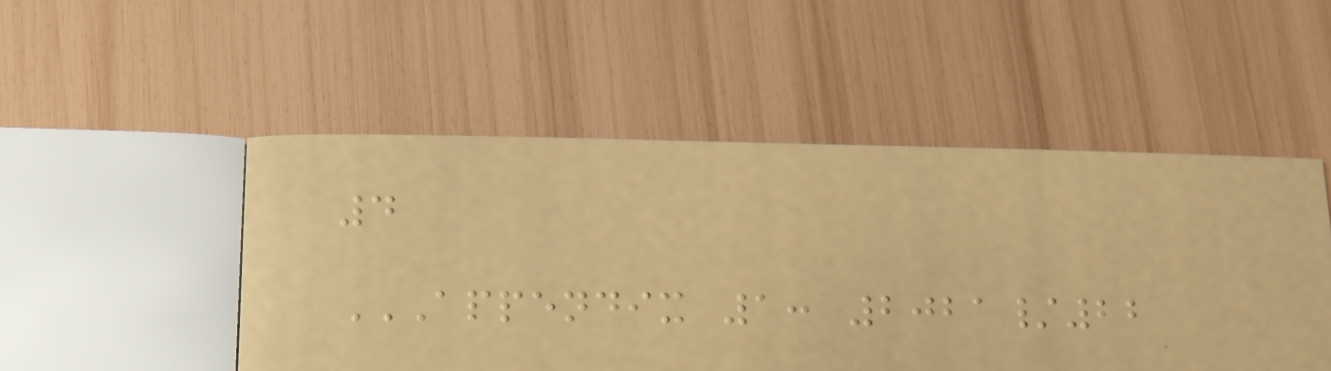4
APPENDIX 1: 2021/22
